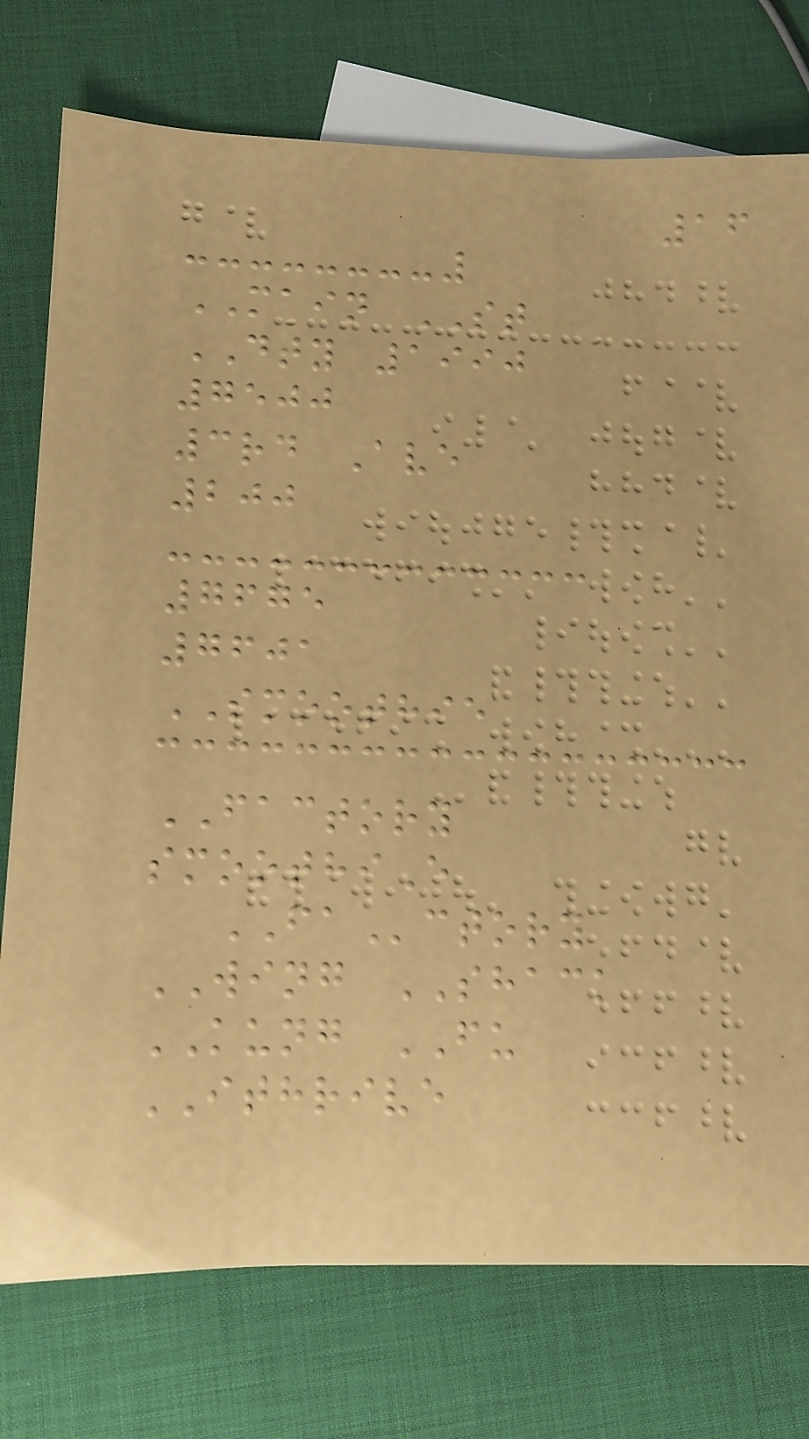16
MAIN ST
DTY 1990
7500
3rd Ave
200
7675
7601
SMOOTHIE
FACTORY
smoothiE
FActory
WING SHACK
KUNG FU
ITHRIVE
